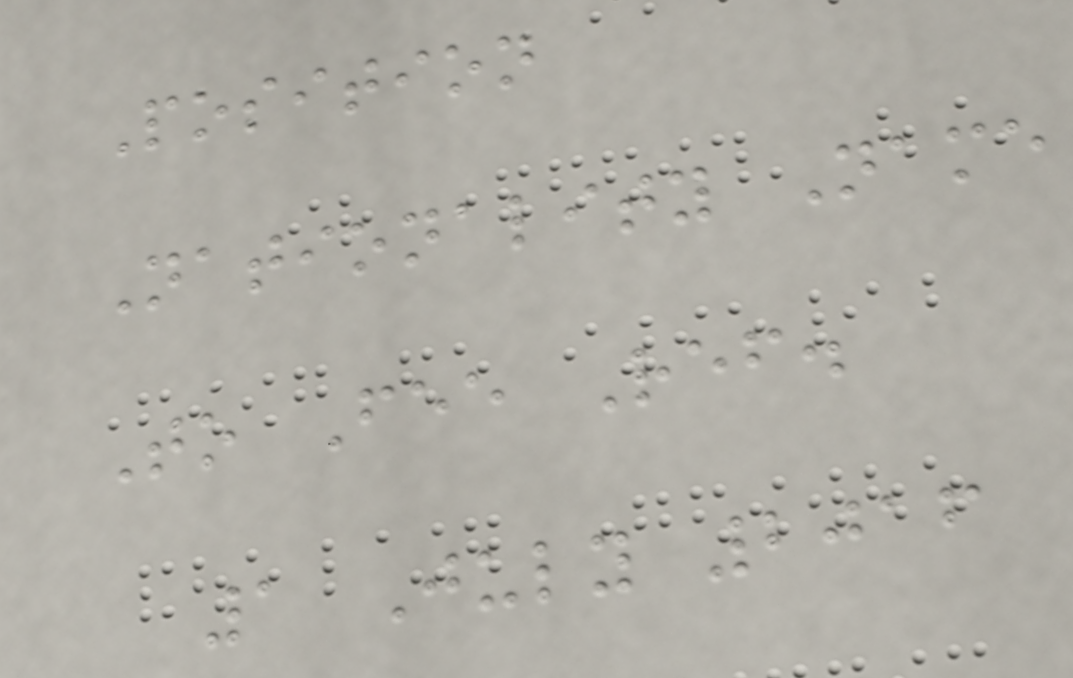Position
Nationality Name
To Fee Ref.
1 July 2016
